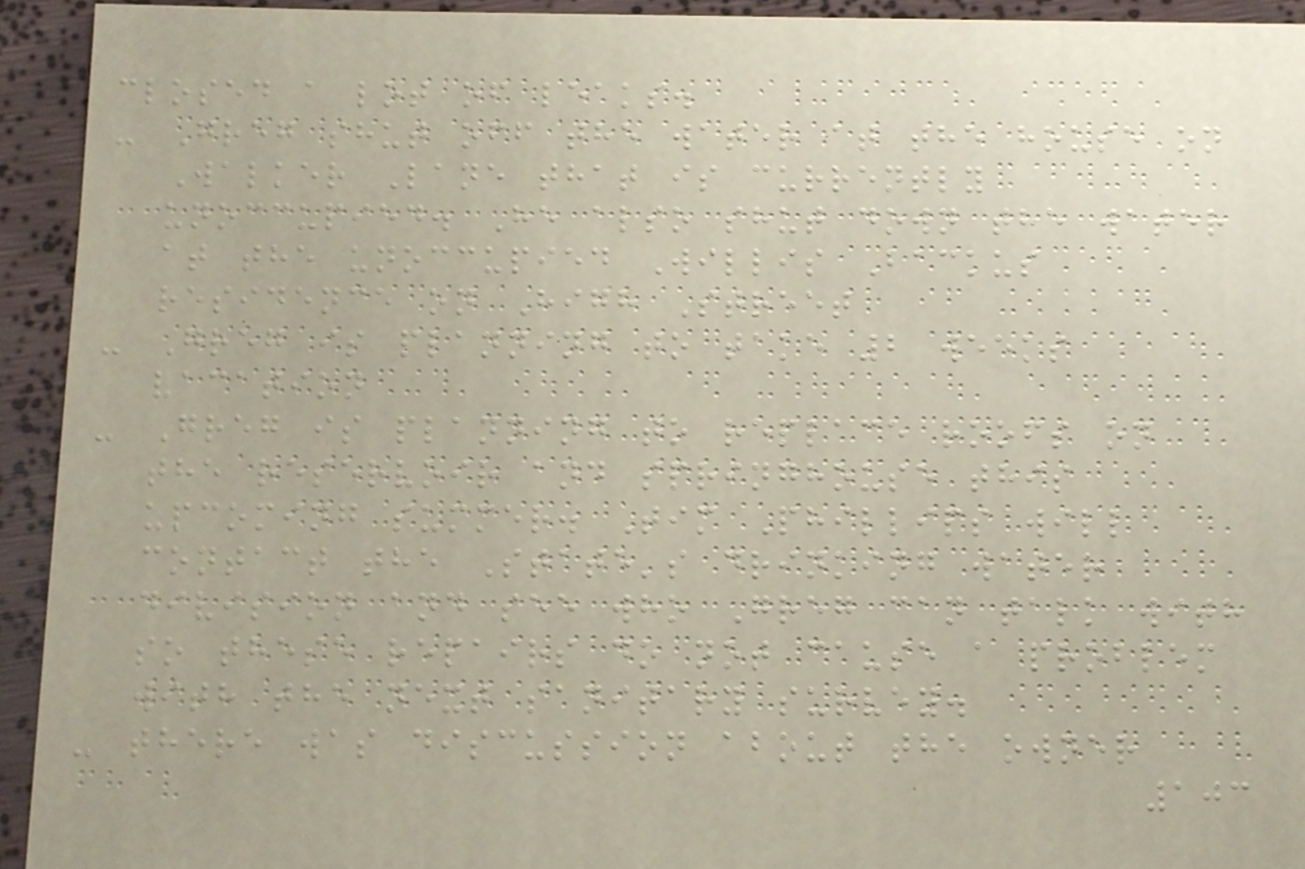closed a lot of leaks.
- Greg shut off the water at the house on
Walker Lane that is currently
unoccupied. He also shut down the water
at the unoccupied Willis Backus
residence on High Street
- Greg is planning to take 2 weeks
vacation
- Greg is planning to replace roofs on
the reservoir and springhouse this
upcoming summer. Tim Phillips will
contact the State's drinking water
division and see who Greg can talk with
so these repairs do not cause a problem
with the next sanitary survey.
- there was discussion about the owner
103
